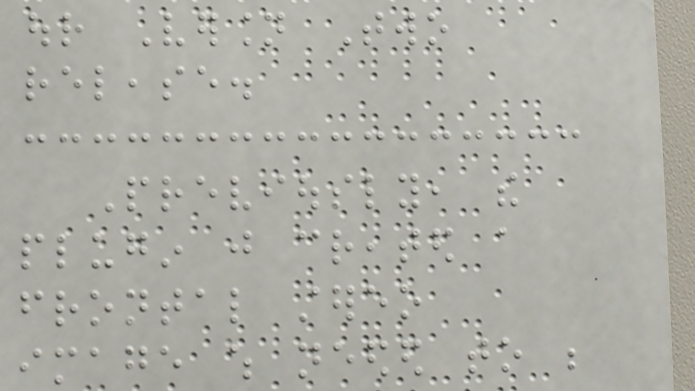our Version Two
release.
Previously, the
plugin just created a
frontal stereo
image which needed to be
